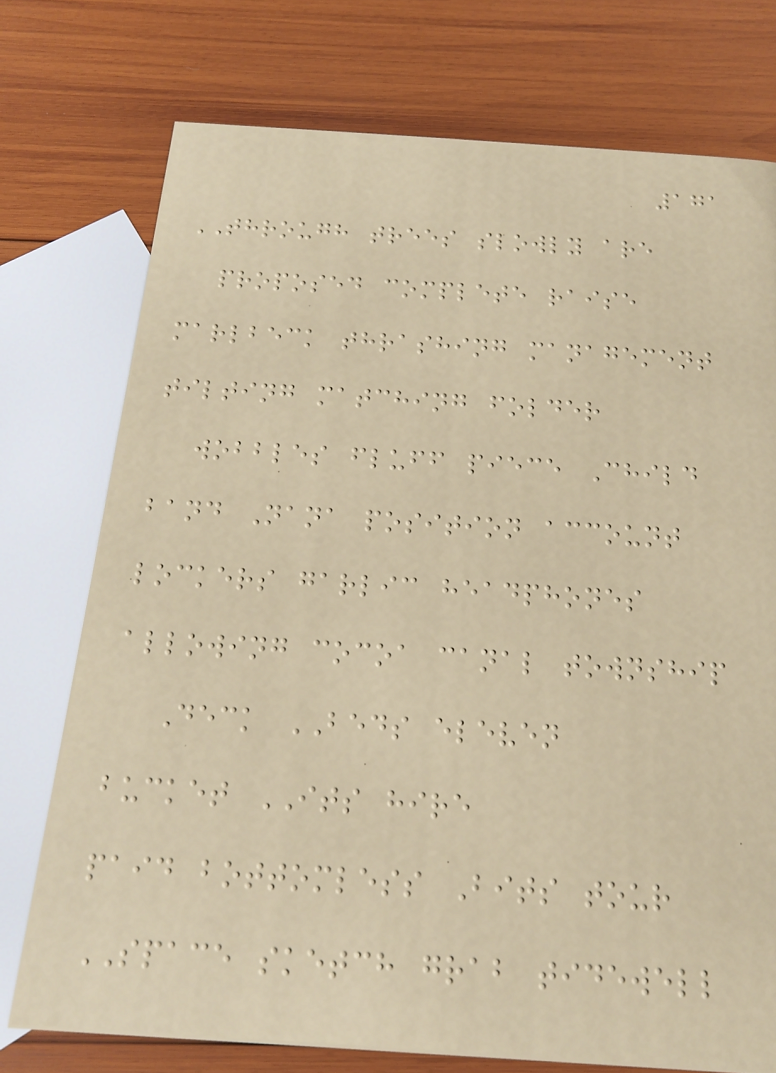171
THROUGH trees slowly are
proposed complete raise
marlbeck thrashing management
tilting matching folder
wobbles fluff piece Child
band Nana position account
lockers garlic headphones
allowing cocoa canal township
Deck BEDS eleven
bucket ITS hire
paid bottomless Bits tour
SPACE sketch grab tidewell
